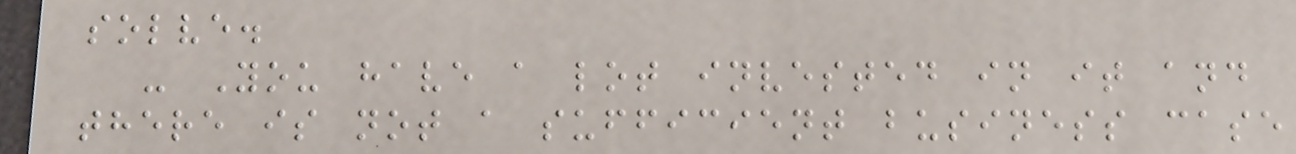solve.
- You have a lot invested in it and
there is not a sufficient business case
